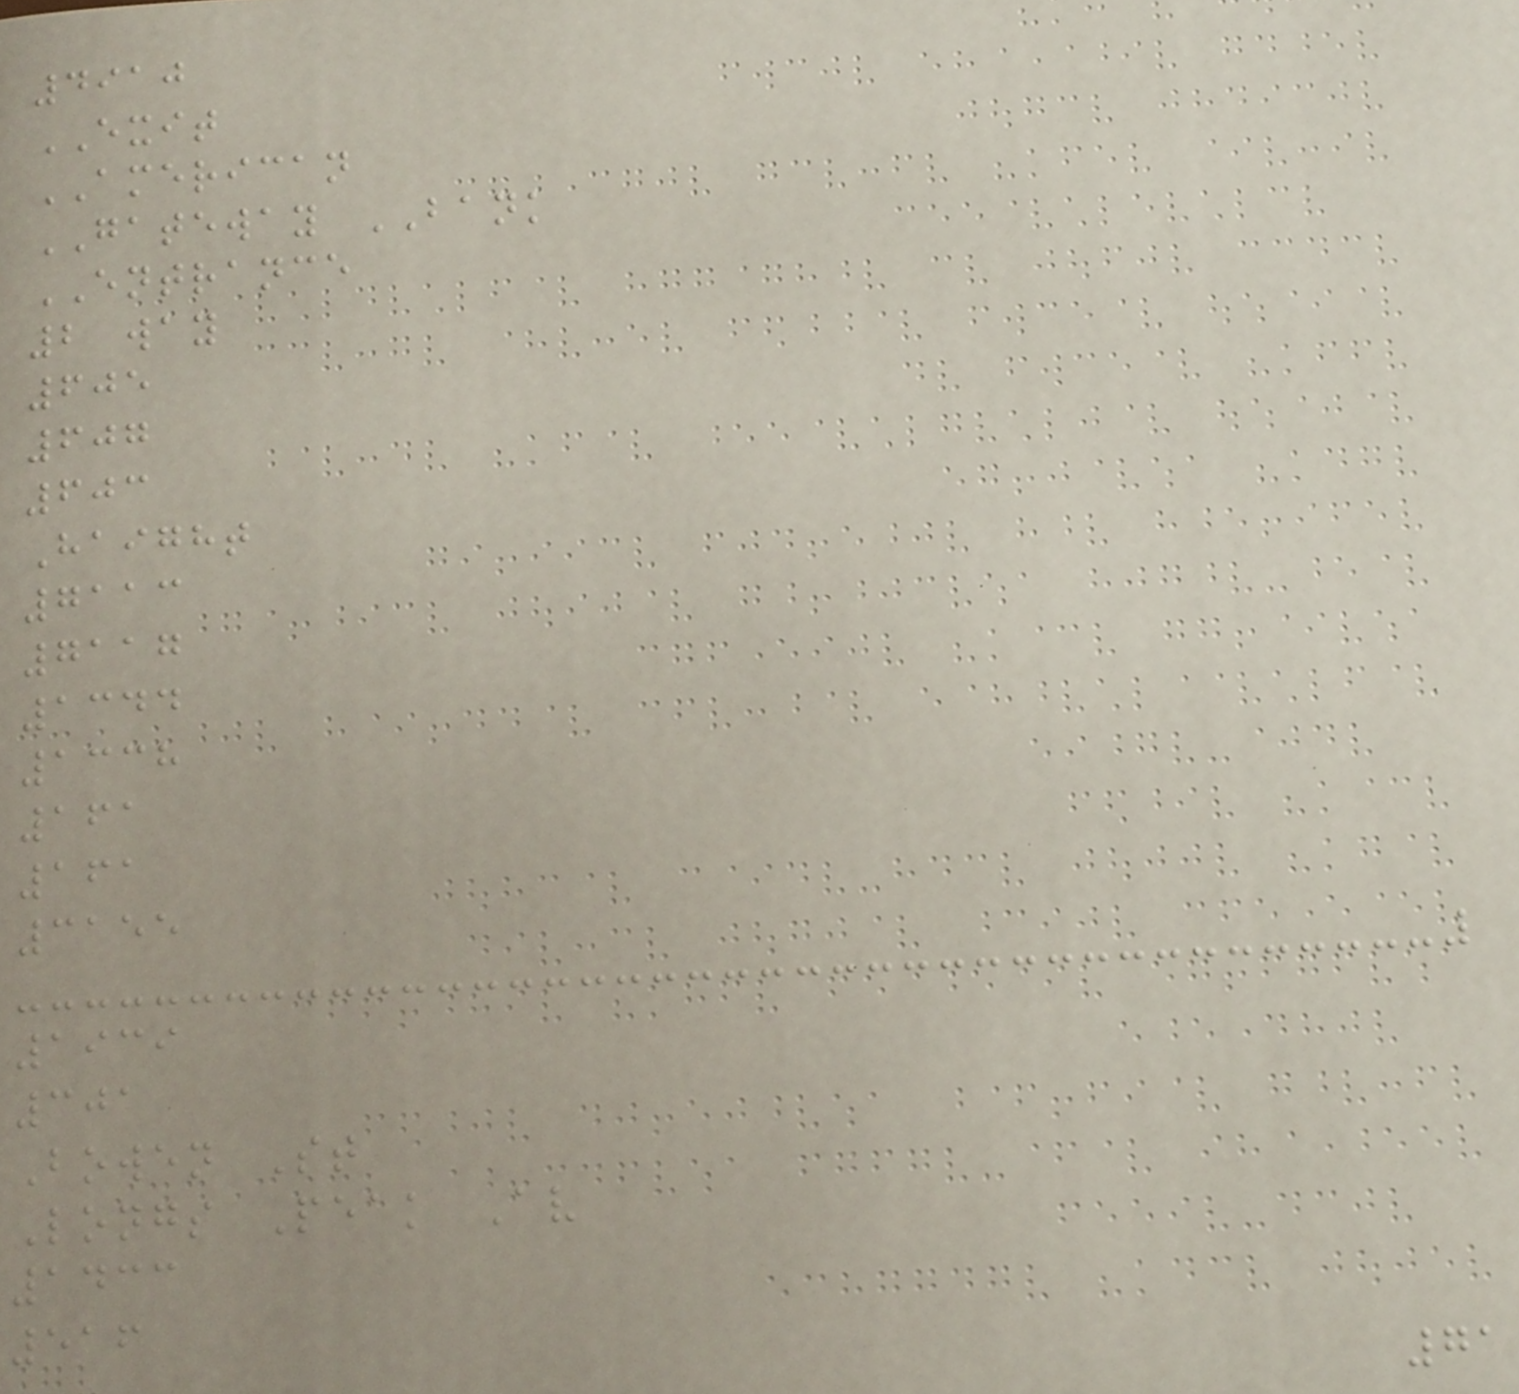4910
EXIT
AMERICAN
GATEWAY BANK
ENTRANCE
2 way
605
607
603
Haight
7113
7117
1344
1338
161
161
3155
1939
301
Bowen St
Longs Peak Av
1433
516
71
